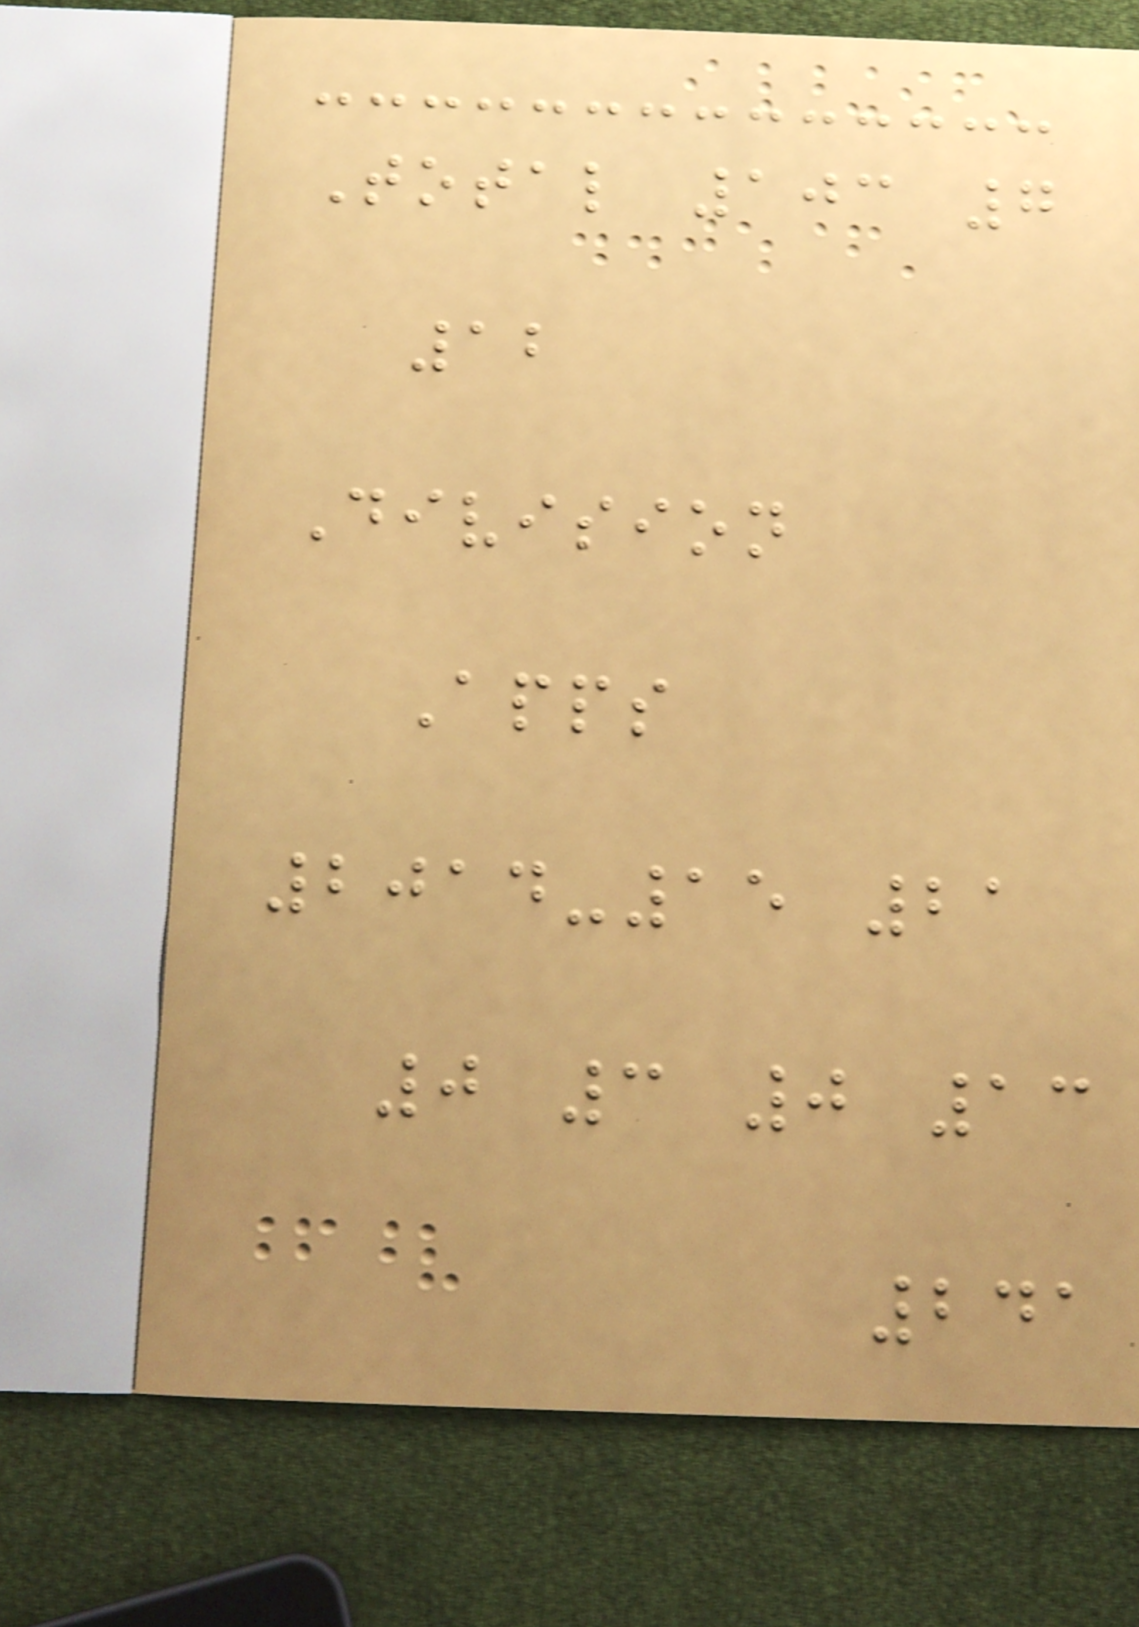Total 103 7
12
Division
Apps
2014-15 21
0 3 0 13
241
